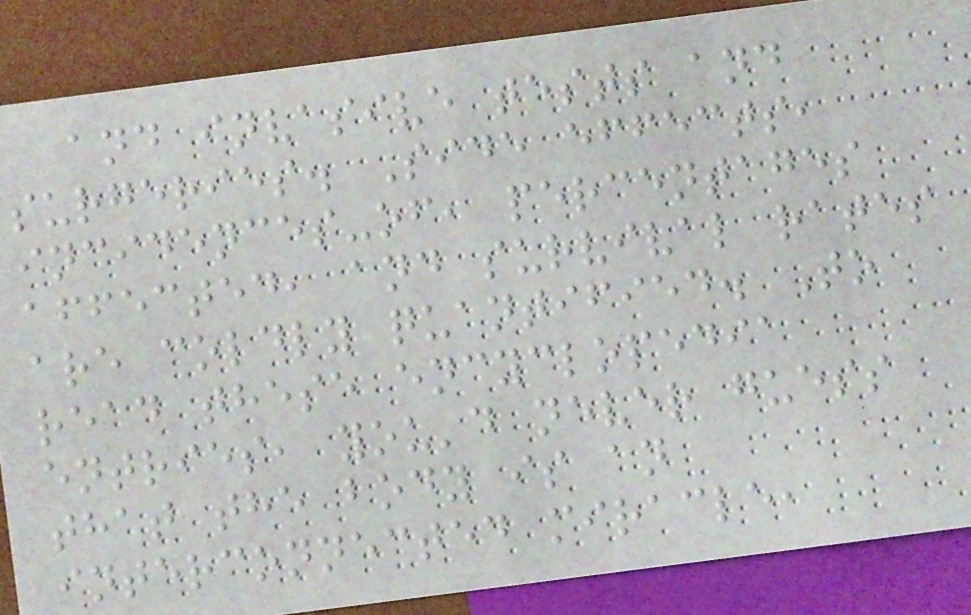and invasive tests and
surgeries. Side effects,
incidences-of, percentages
affected, and survival rates
are coldly quantified. To
read these encyclopedia
entries, you'd never guess
that the body is an
interconnected miracle,
